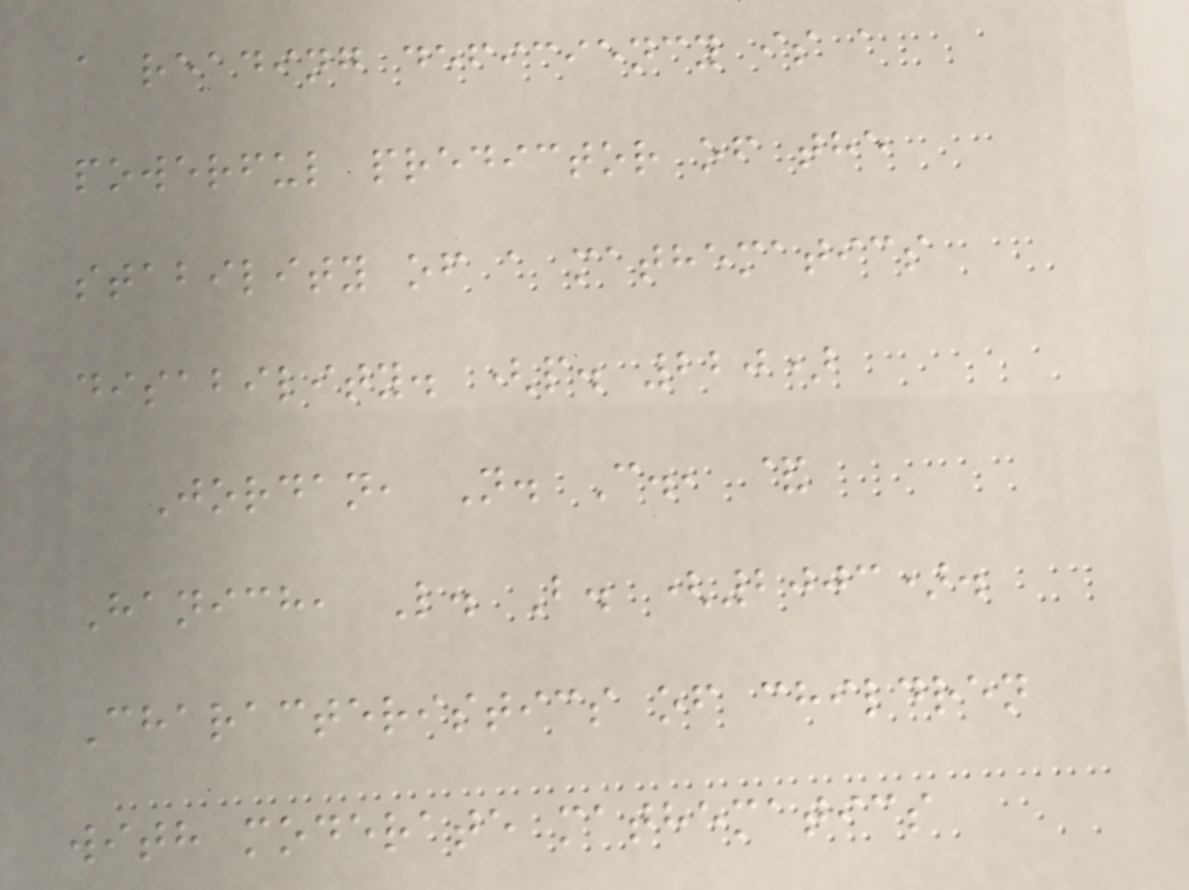a reading deficiency is a
powerful predictor of the
stability of a mathematics
disability. (p. 220)
Jordan, N. C., &
Hanich, L. B. (2003).
Characteristics of children
with moderate mathematics
